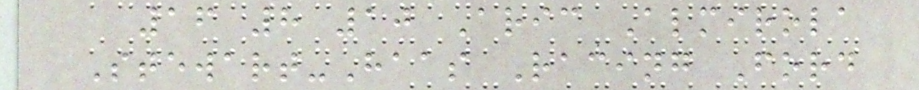16 8 10 Aric Almirola
Stewart-Haas Racing Ford
